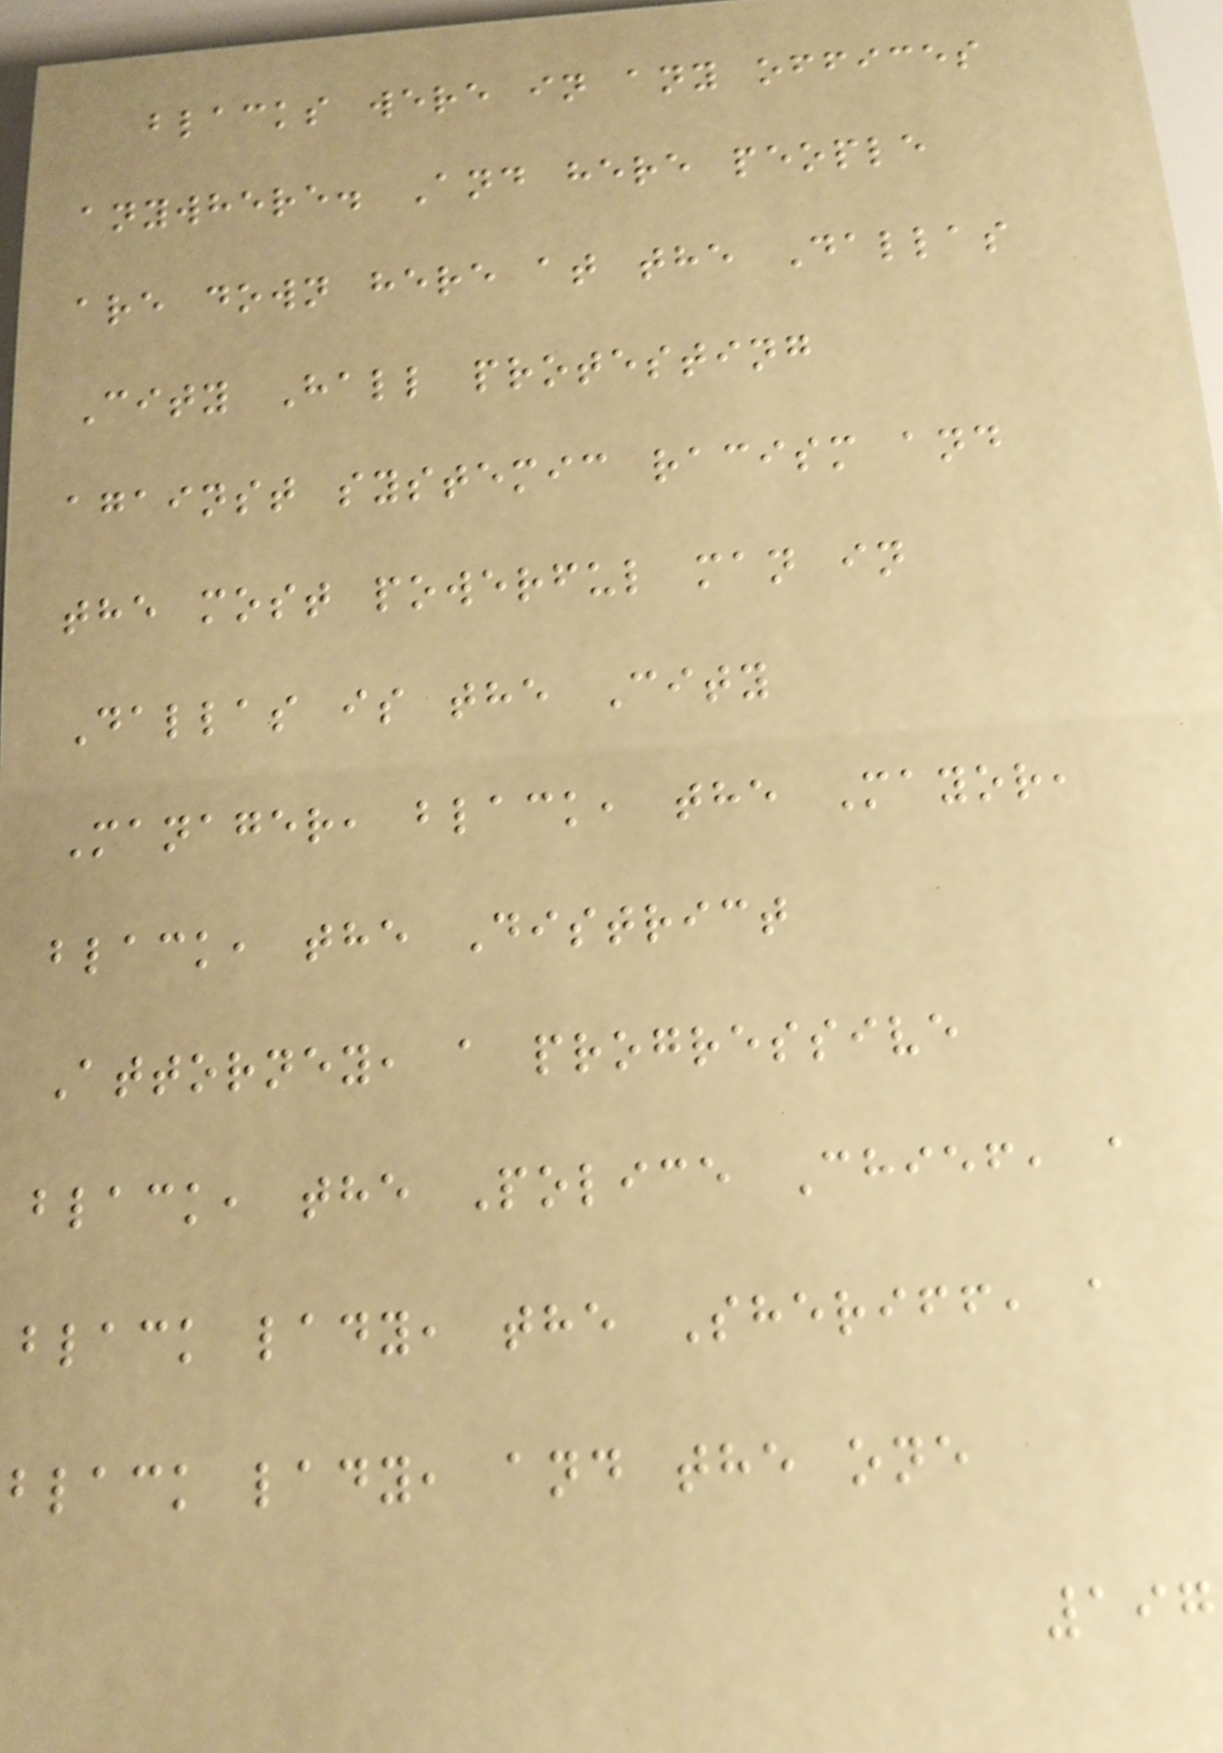blacks were in any offices
anywhere. And here people
are down here at the Dallas
City Hall protesting
against systemic racism and
the most powerful man in
Dallas is the City
Manager, black, the Mayor,
black, the District
Attorney, a progressive
black, the Police Chief, a
black lady, the Sheriff, a
black lady, and the one
197
